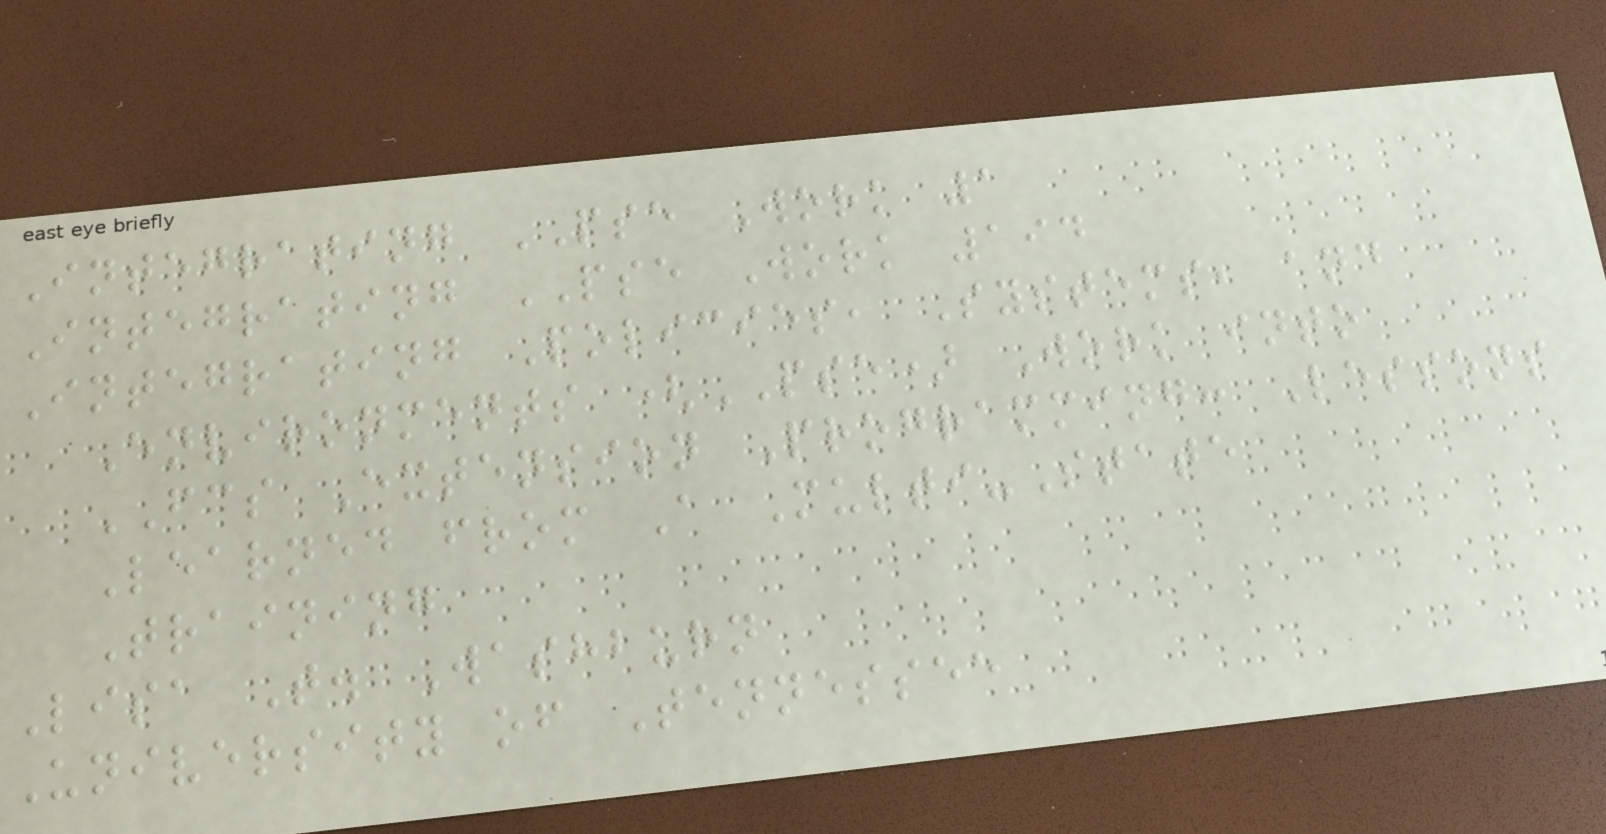Integrating PSE Work 1
Integrating PSE Work 194
Integrating Policies, Systems, and
Environments (PSE) Work into
FCS Extension Programming: Lessons
Learned from A Multi-State
Training
Lisa T. Washburn
University of Tennessee
